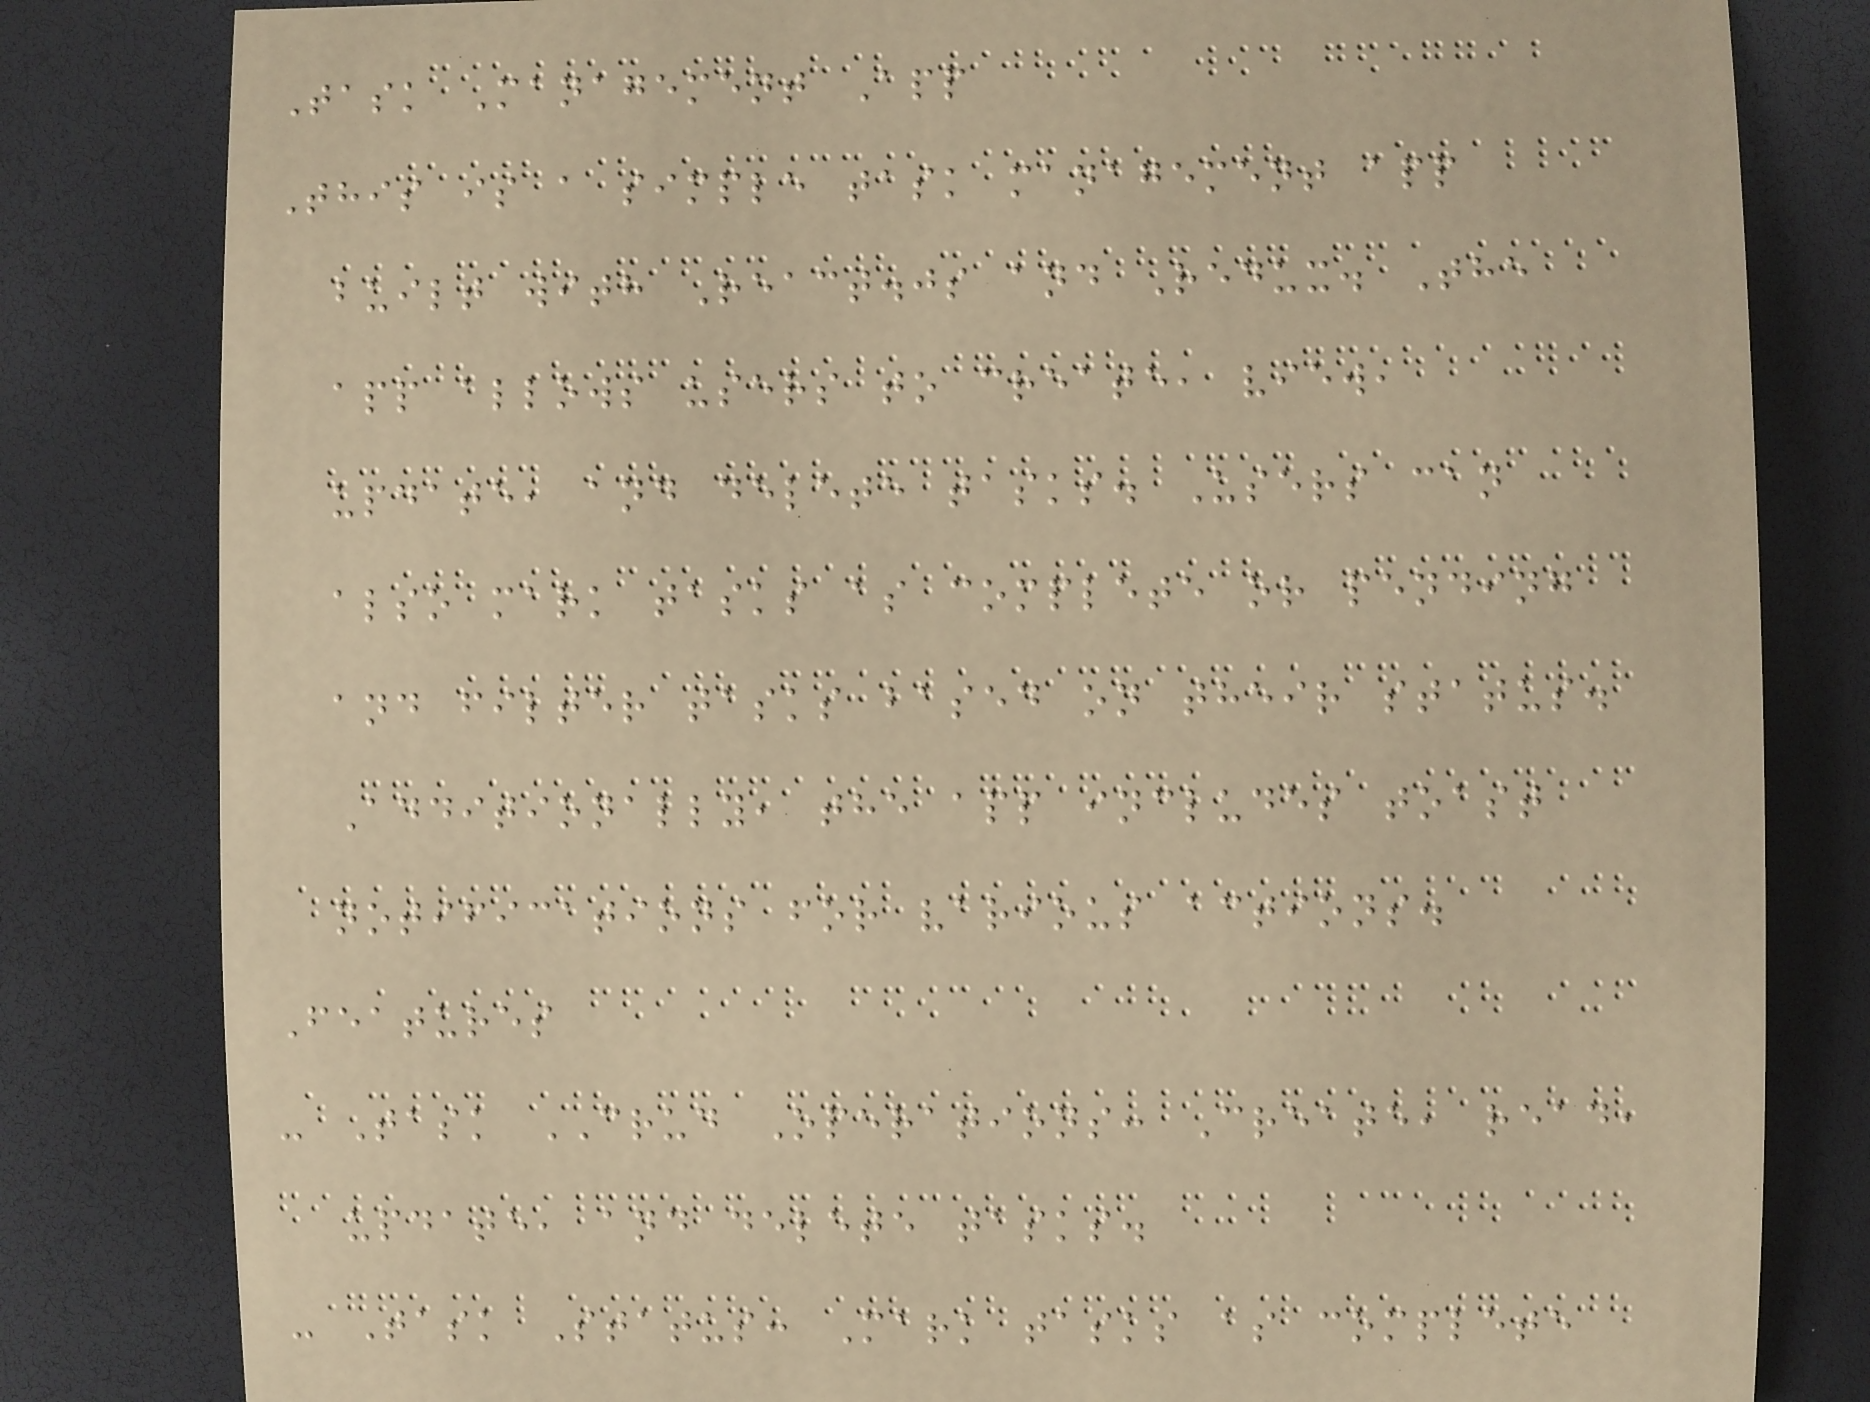Task Management App
This is a simple task management app
built with React.js and Redux. The
app allows users to create, view,
update, and delete tasks. Users can
also mark tasks as complete or pending
and filter tasks based on their status.
Additionally, the app includes toast
notifications for various actions.
Features
- Task CRUD Operations: Create, read,
update, and delete tasks.
- Task Status: Mark tasks as complete
